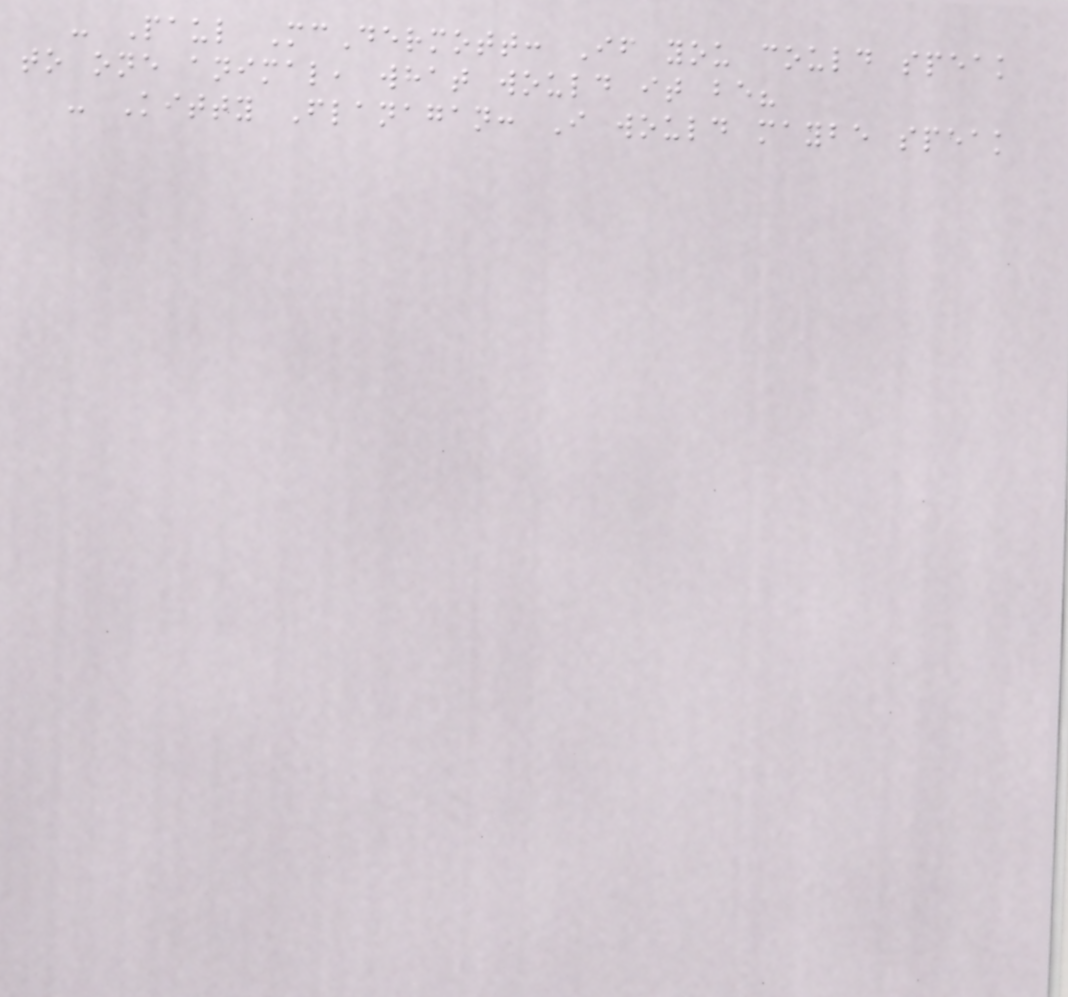- Paul McDermott: If you could speak
to one animal, what would it be?
- Kitty Flanagan: I would maybe speak
